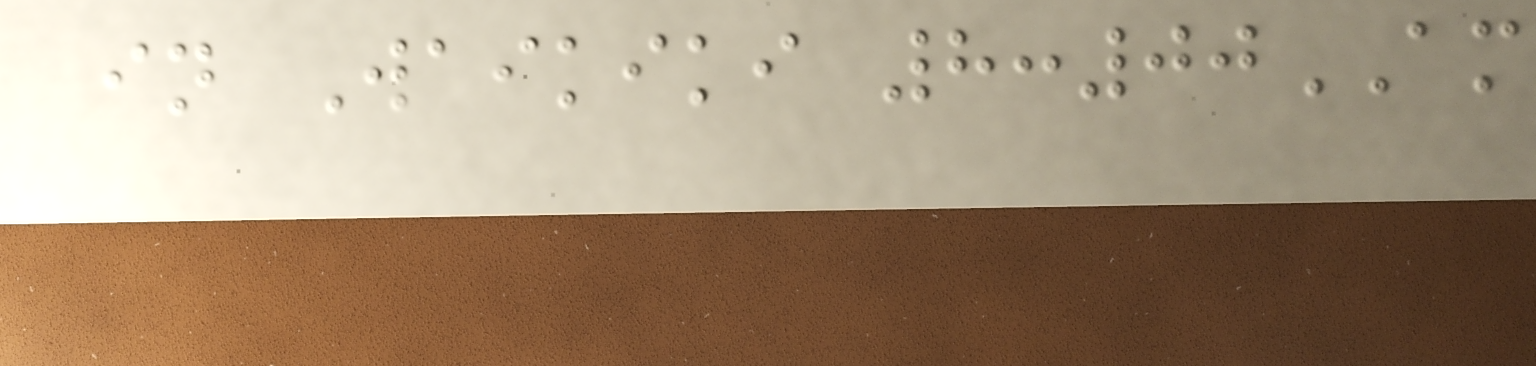in Waikiki 8:00AM
